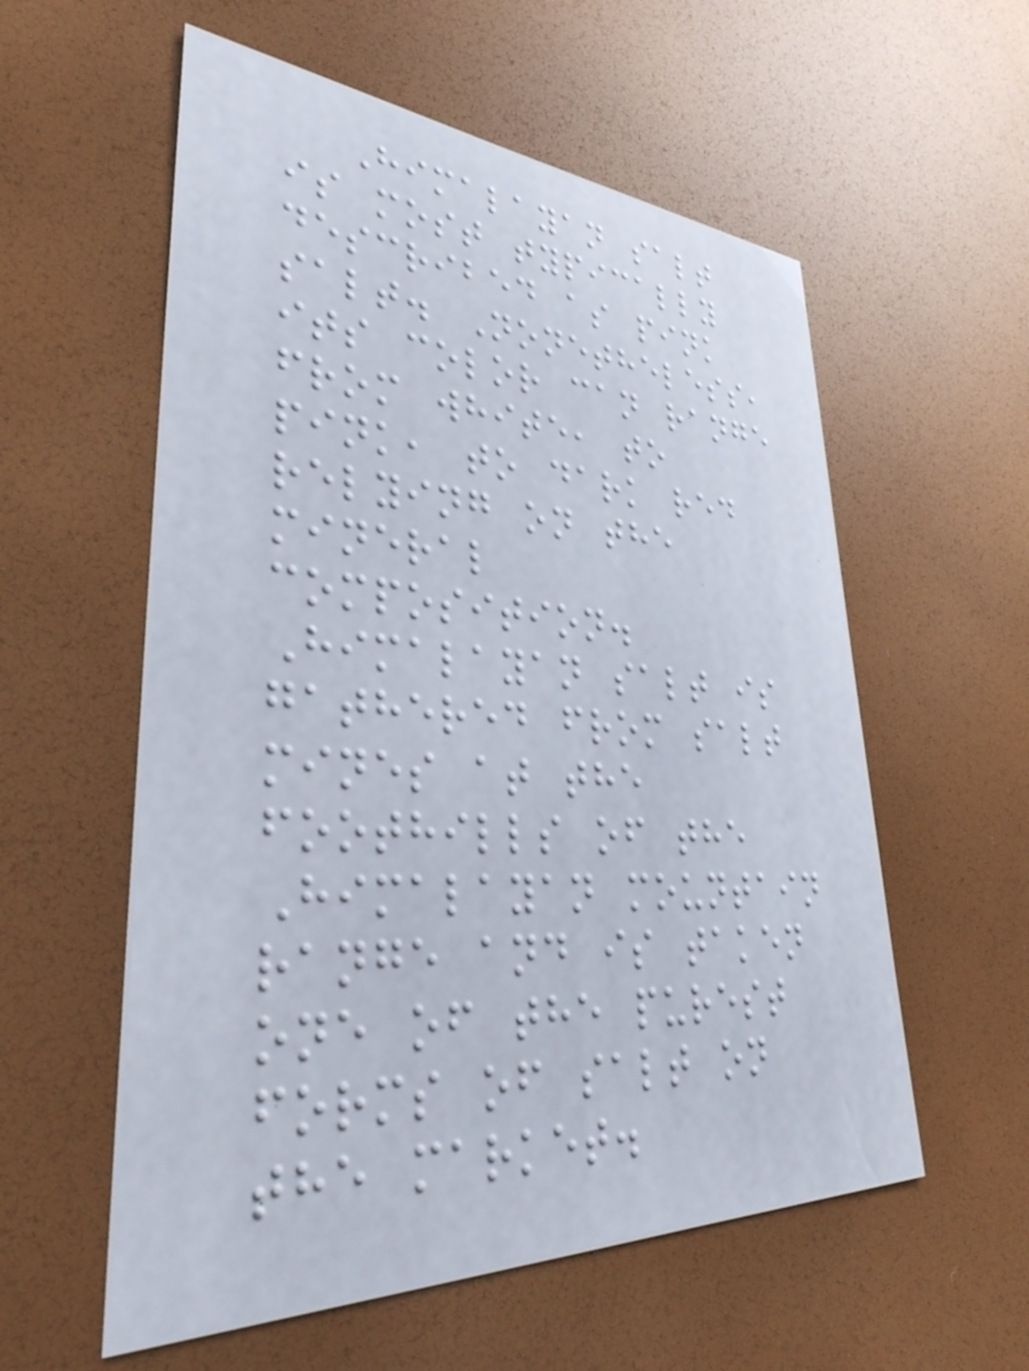Himalayan salt
is most typically
described as pink
salt. Nonetheless,
its color can range
from white, to
pink, to dark red
relying on the
mineral
composition.
Himalayan salt is
gathered from salt
mines at the
foothills of the
Himalayan mountain
range and is taken
one of the purest
forms of salt on
the market.
